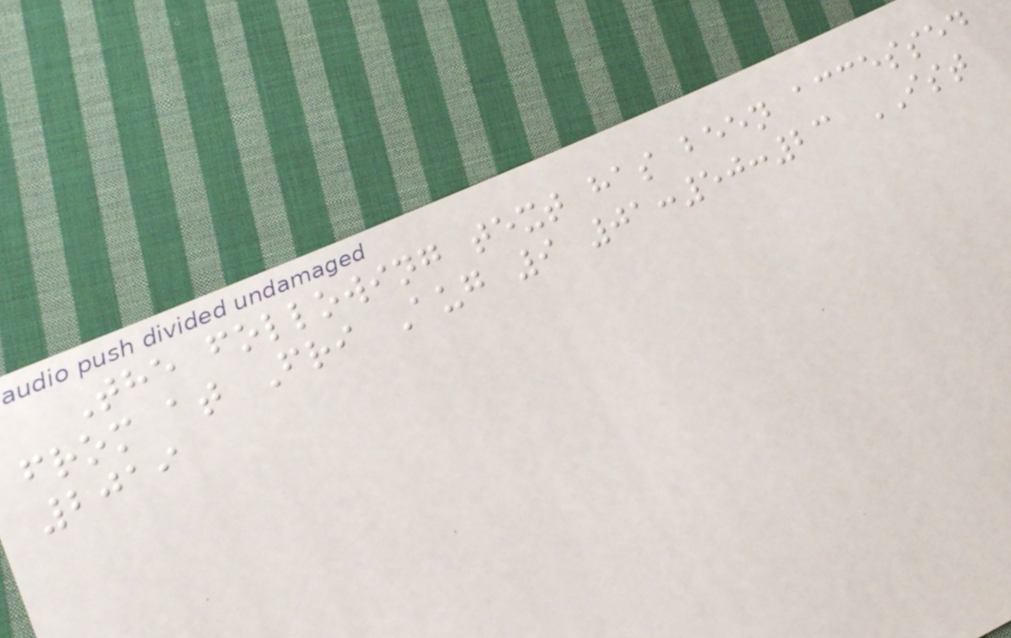The following text has been accessed
from at Fri Aug 9 01:50:23 IST
2019
